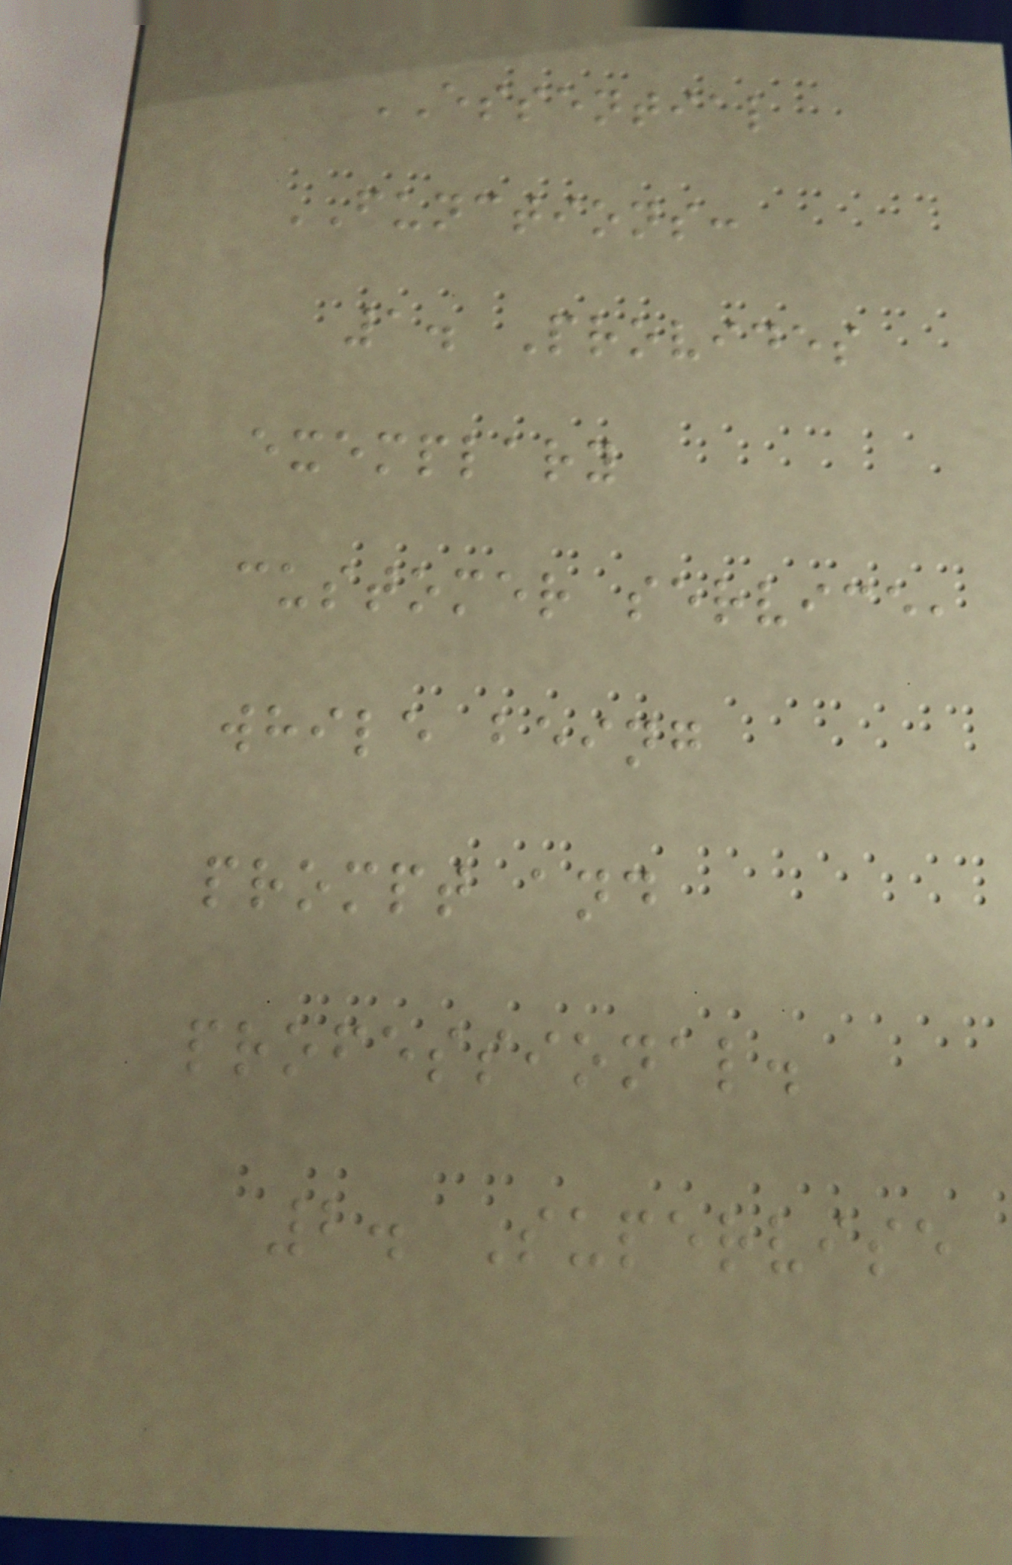ESSENTIAL
FUNCTIONS:
1. Provides
exemplary
customer service,
while being
prompt and
professional.
2. Supervise
